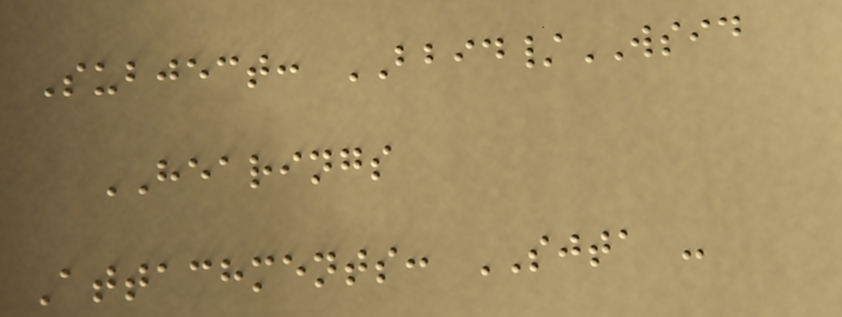Subject: BBID/WSID
HEARINGS
Attachments: SJTA -
